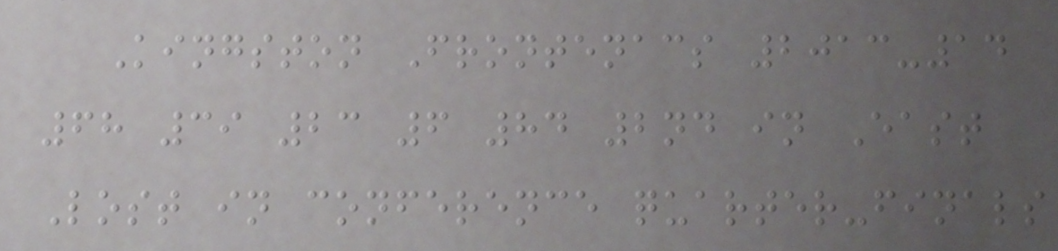Kingston Frontenacs 2013-14
68 39 23 6 84 2nd in East
Lost in conference quarter-finals
